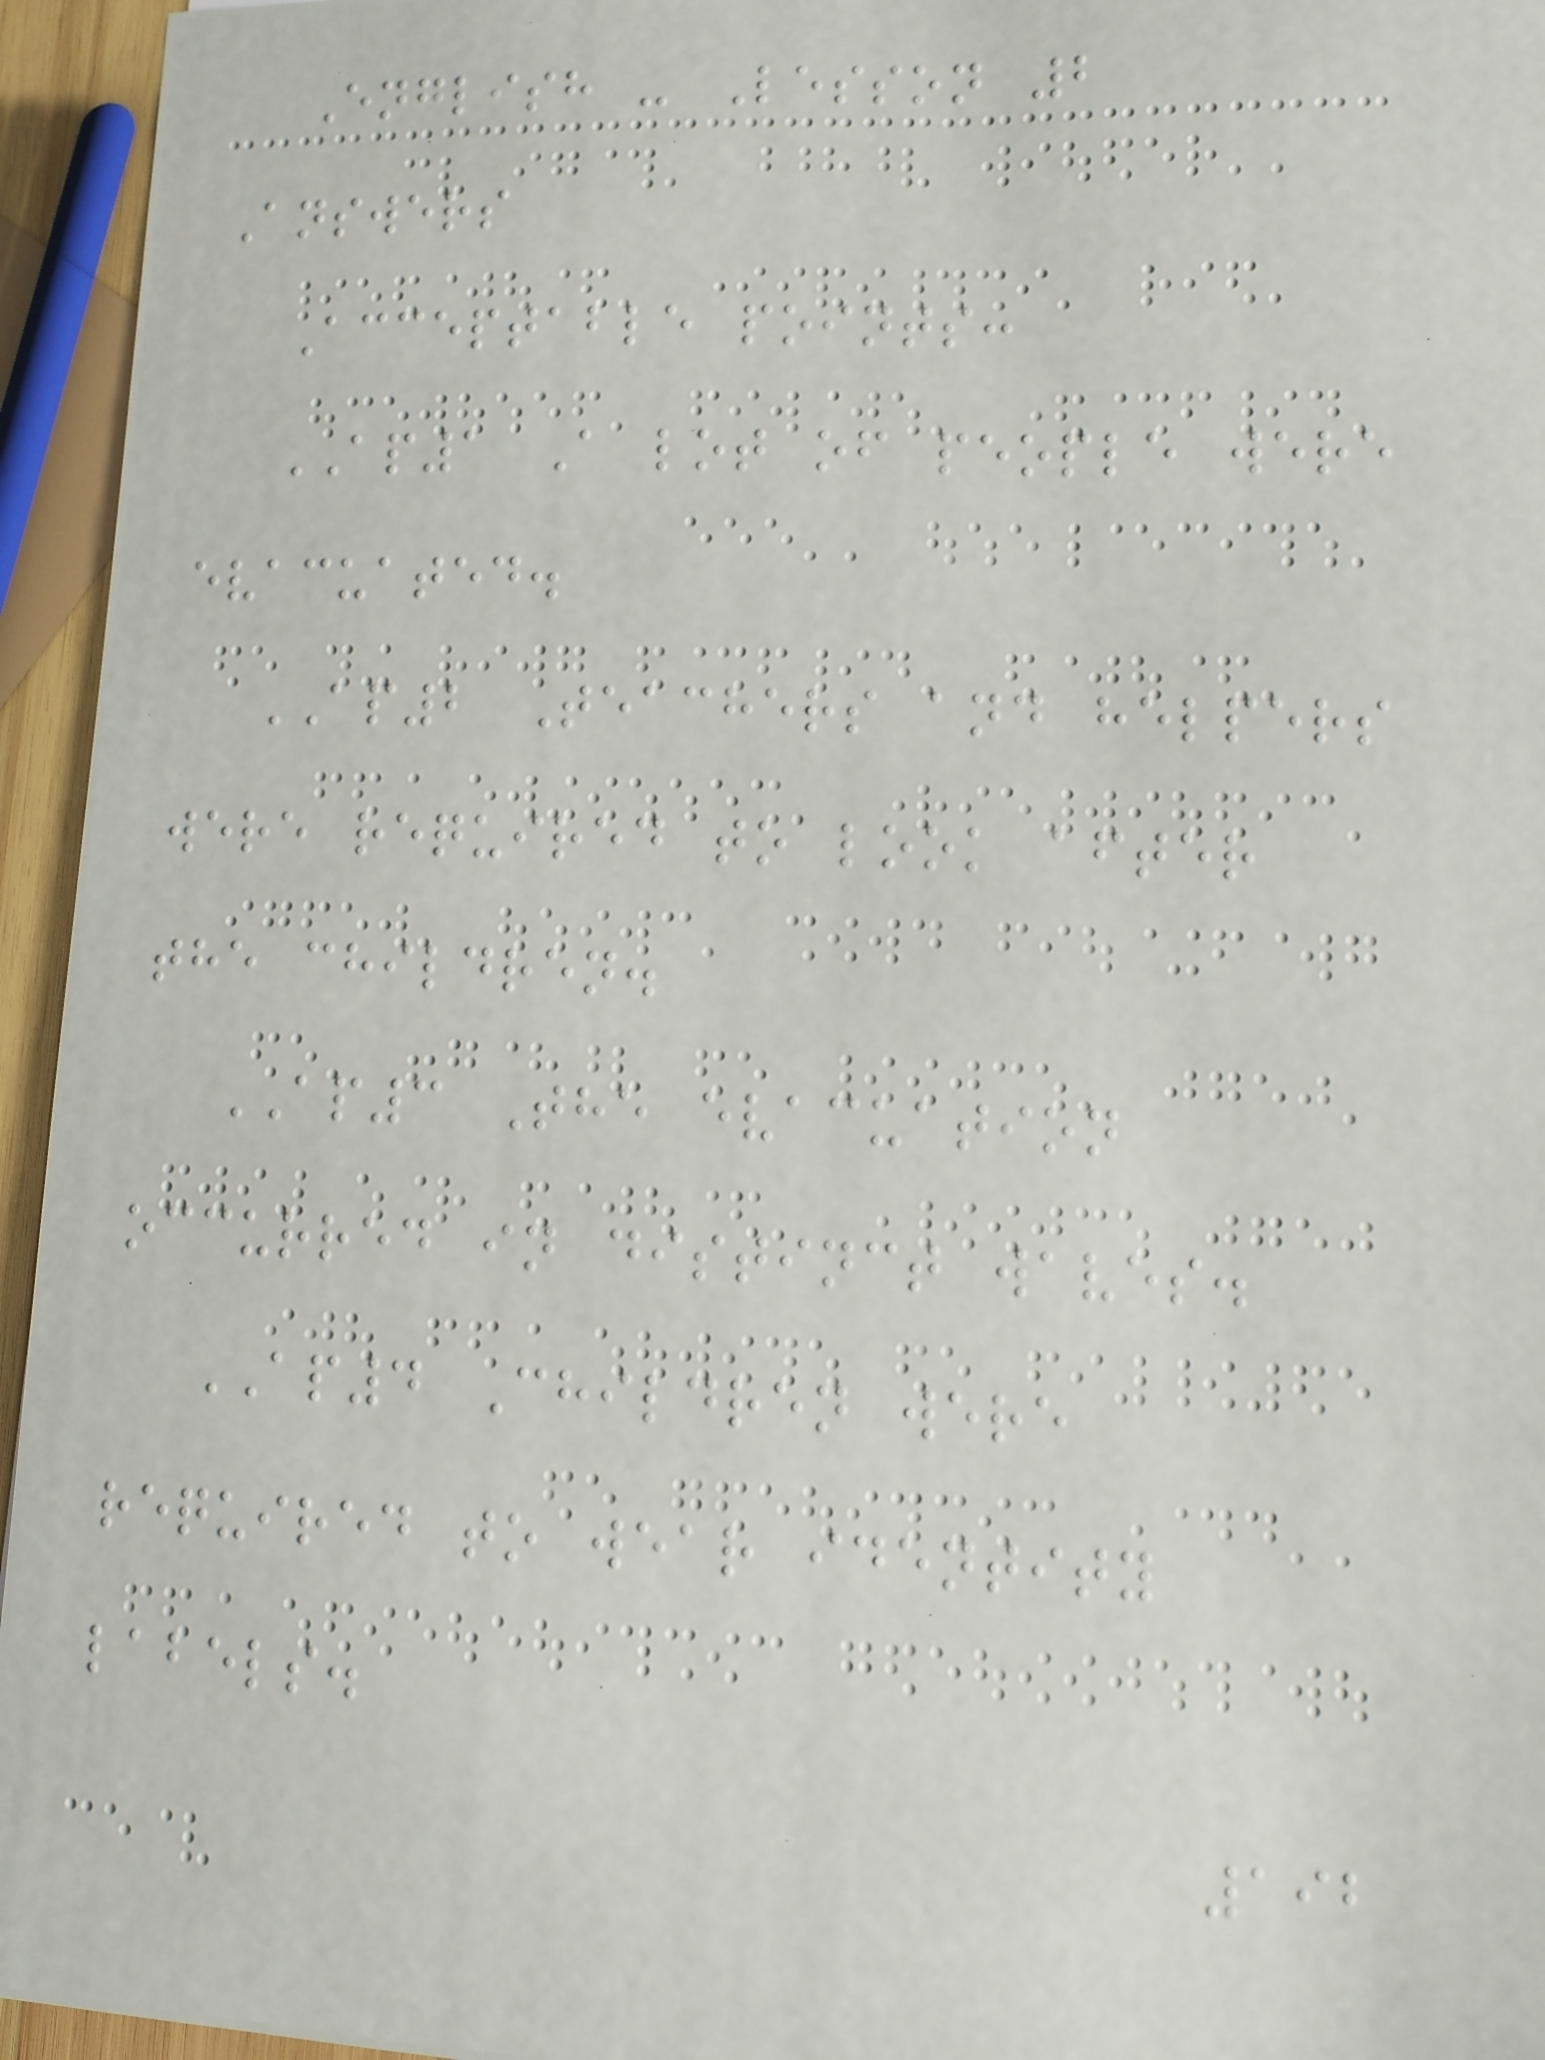English - Lesson 2
Answers
Acceptable points:
AP1 A lot of people were
evacuated.
AP2 Teachers and helpers
were required to look after
the children.
AP3 The evacuation
occurred in distinct waves.
AP4 Children were
required to wear identity
labels.
192
